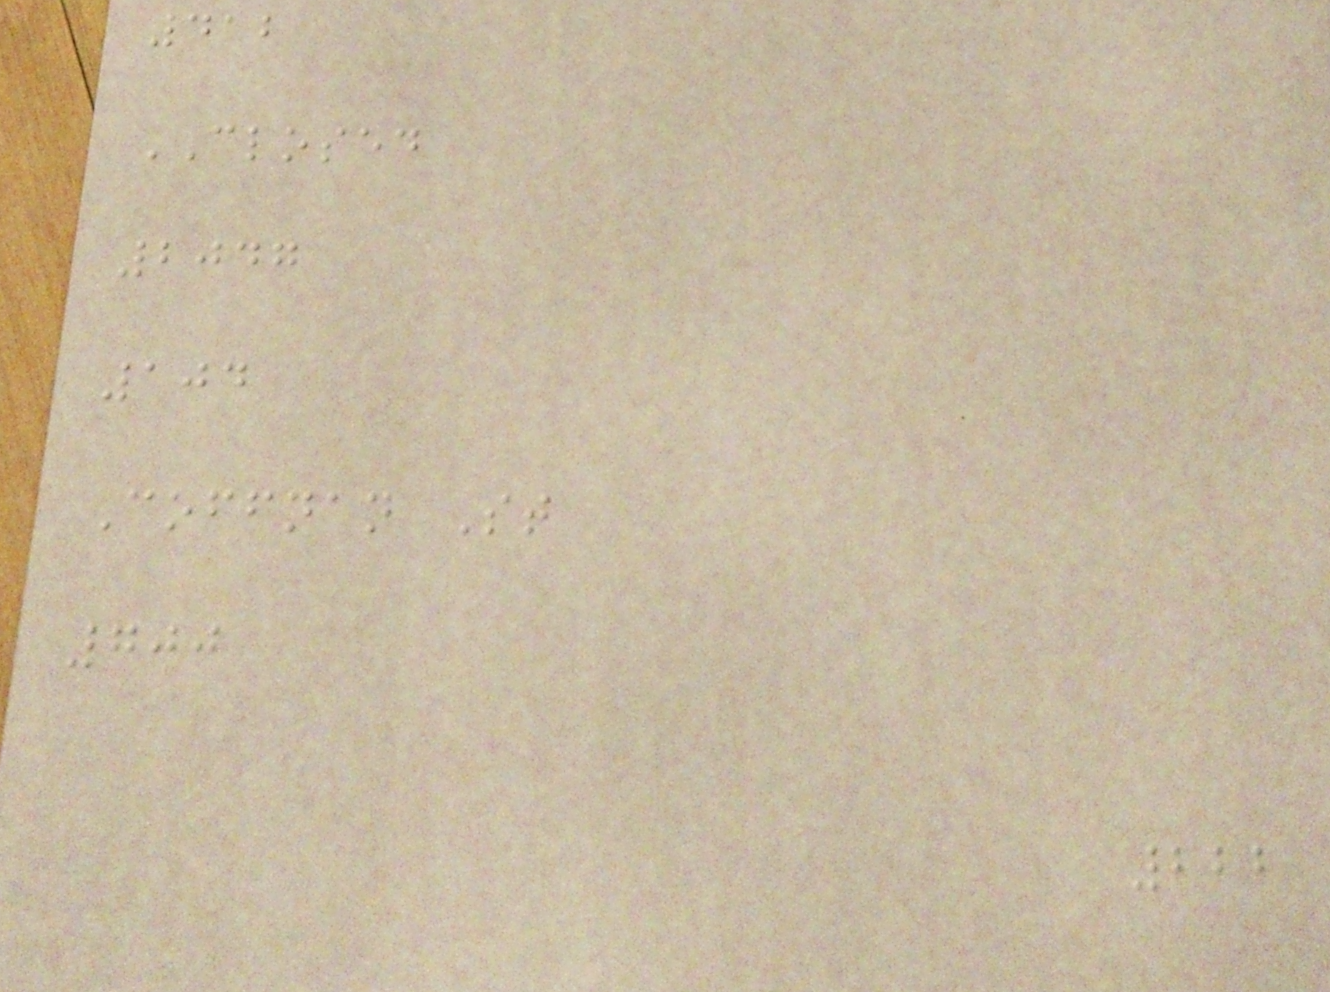412
CLOSED
2047
104
Coffnan St
700
222
